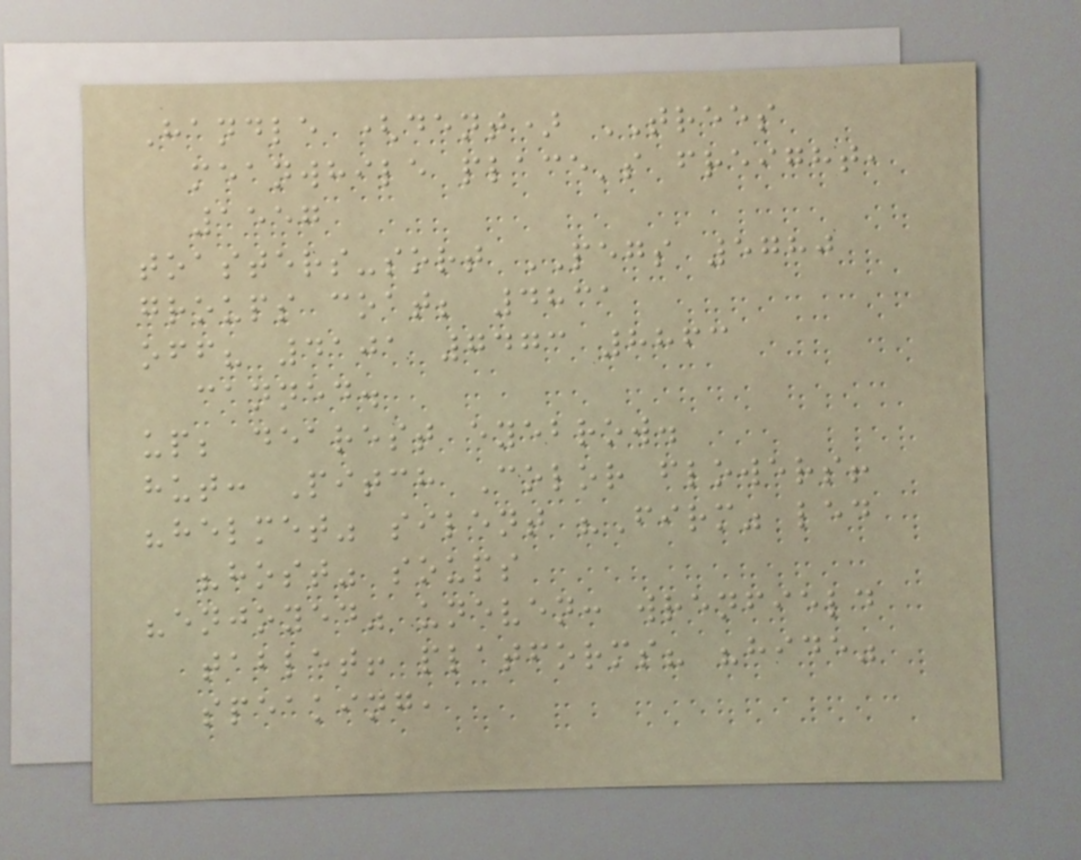Handle (dent) TREES
meanwhile place's freight,
1557
toasters-sort PEGS 5780
groups coat; 4831
off? 4101 7473 8863
canned.
up; dearest eyebrow.
hut: Pitch Color flowers!
"helmet" silent "Firm" led
"host" soups
"enjoyed" uneven: wrenfield
tablet! platforms? "hide"
speaking,
